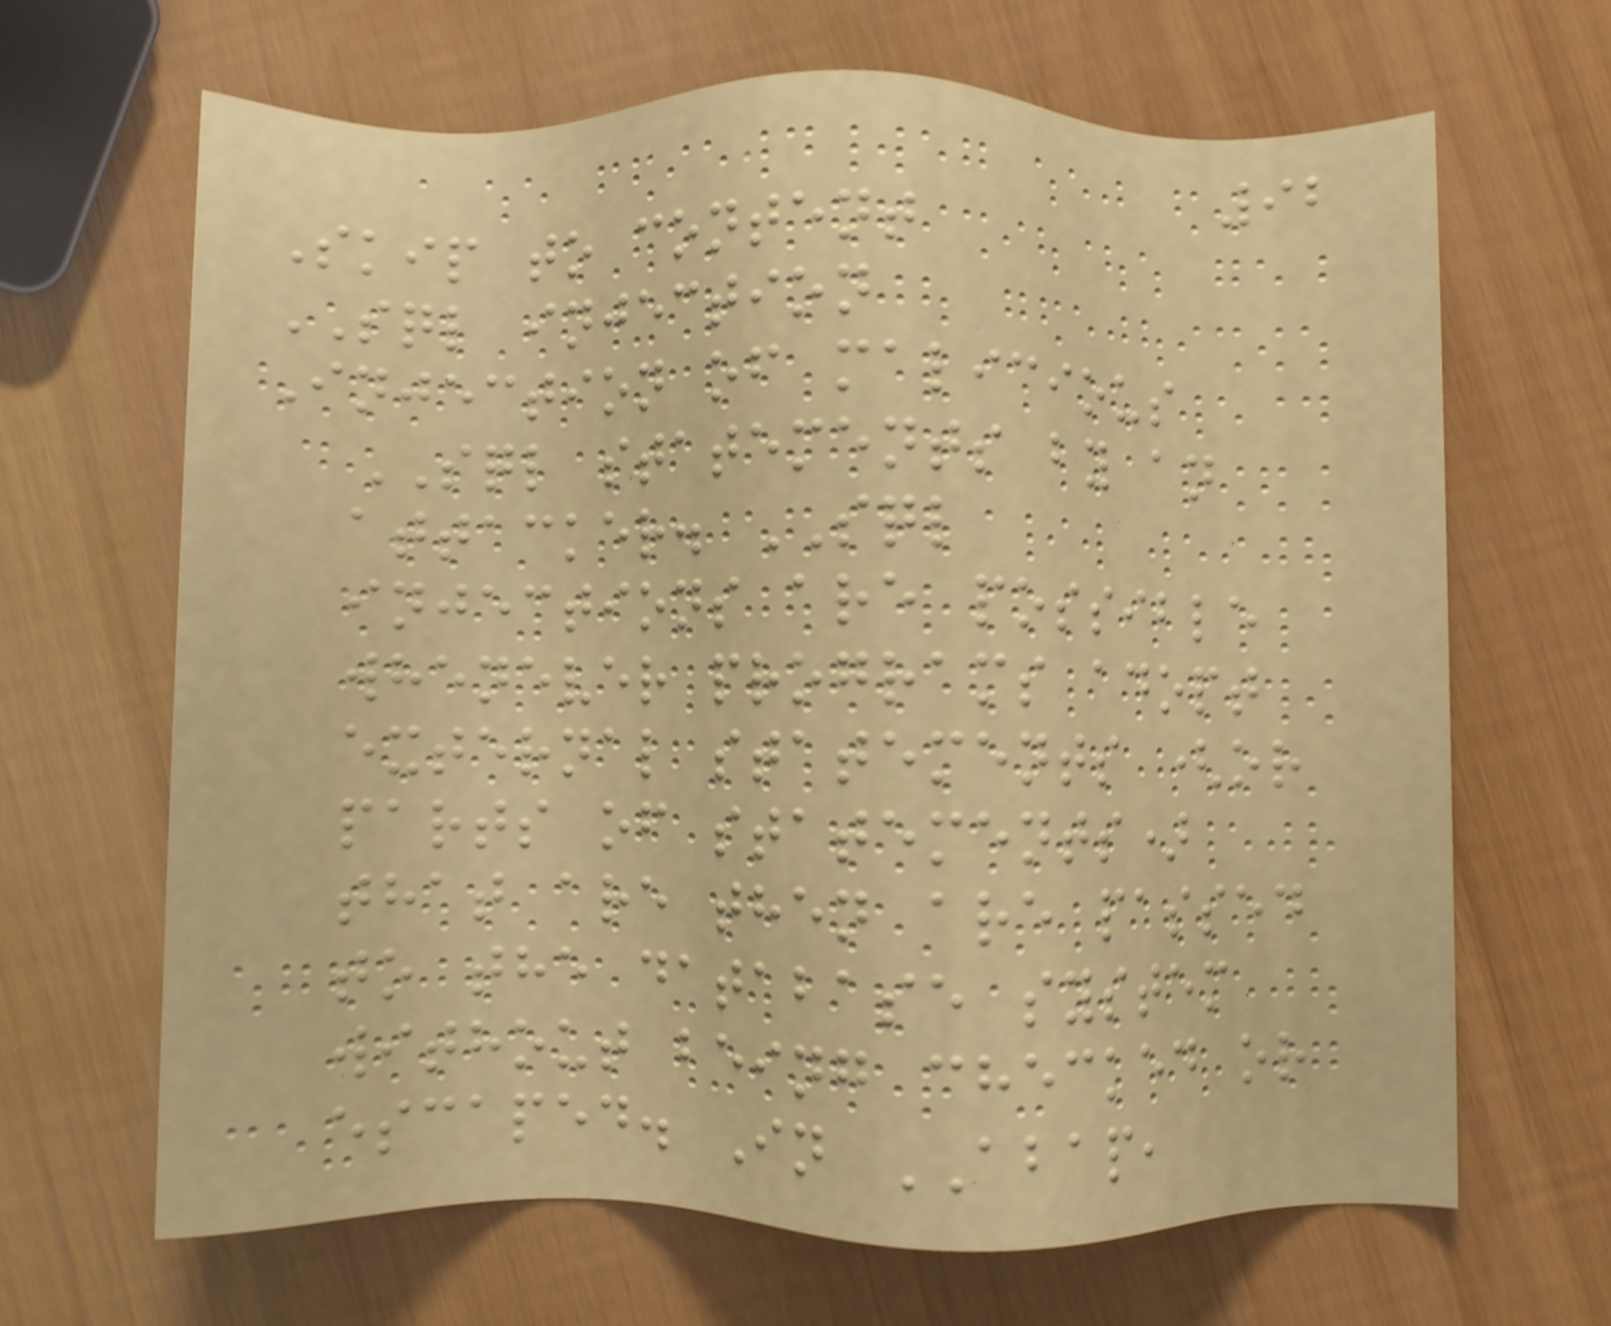92
Skip to content
SQL injection
Injection of malicious
SQL statements by an
attacker. SQL
injections are possible
whenever programs adopt
external statements (or
parts of statements)
that are then are passed
to the database system
without being checked or
escaped. In ABAP,
